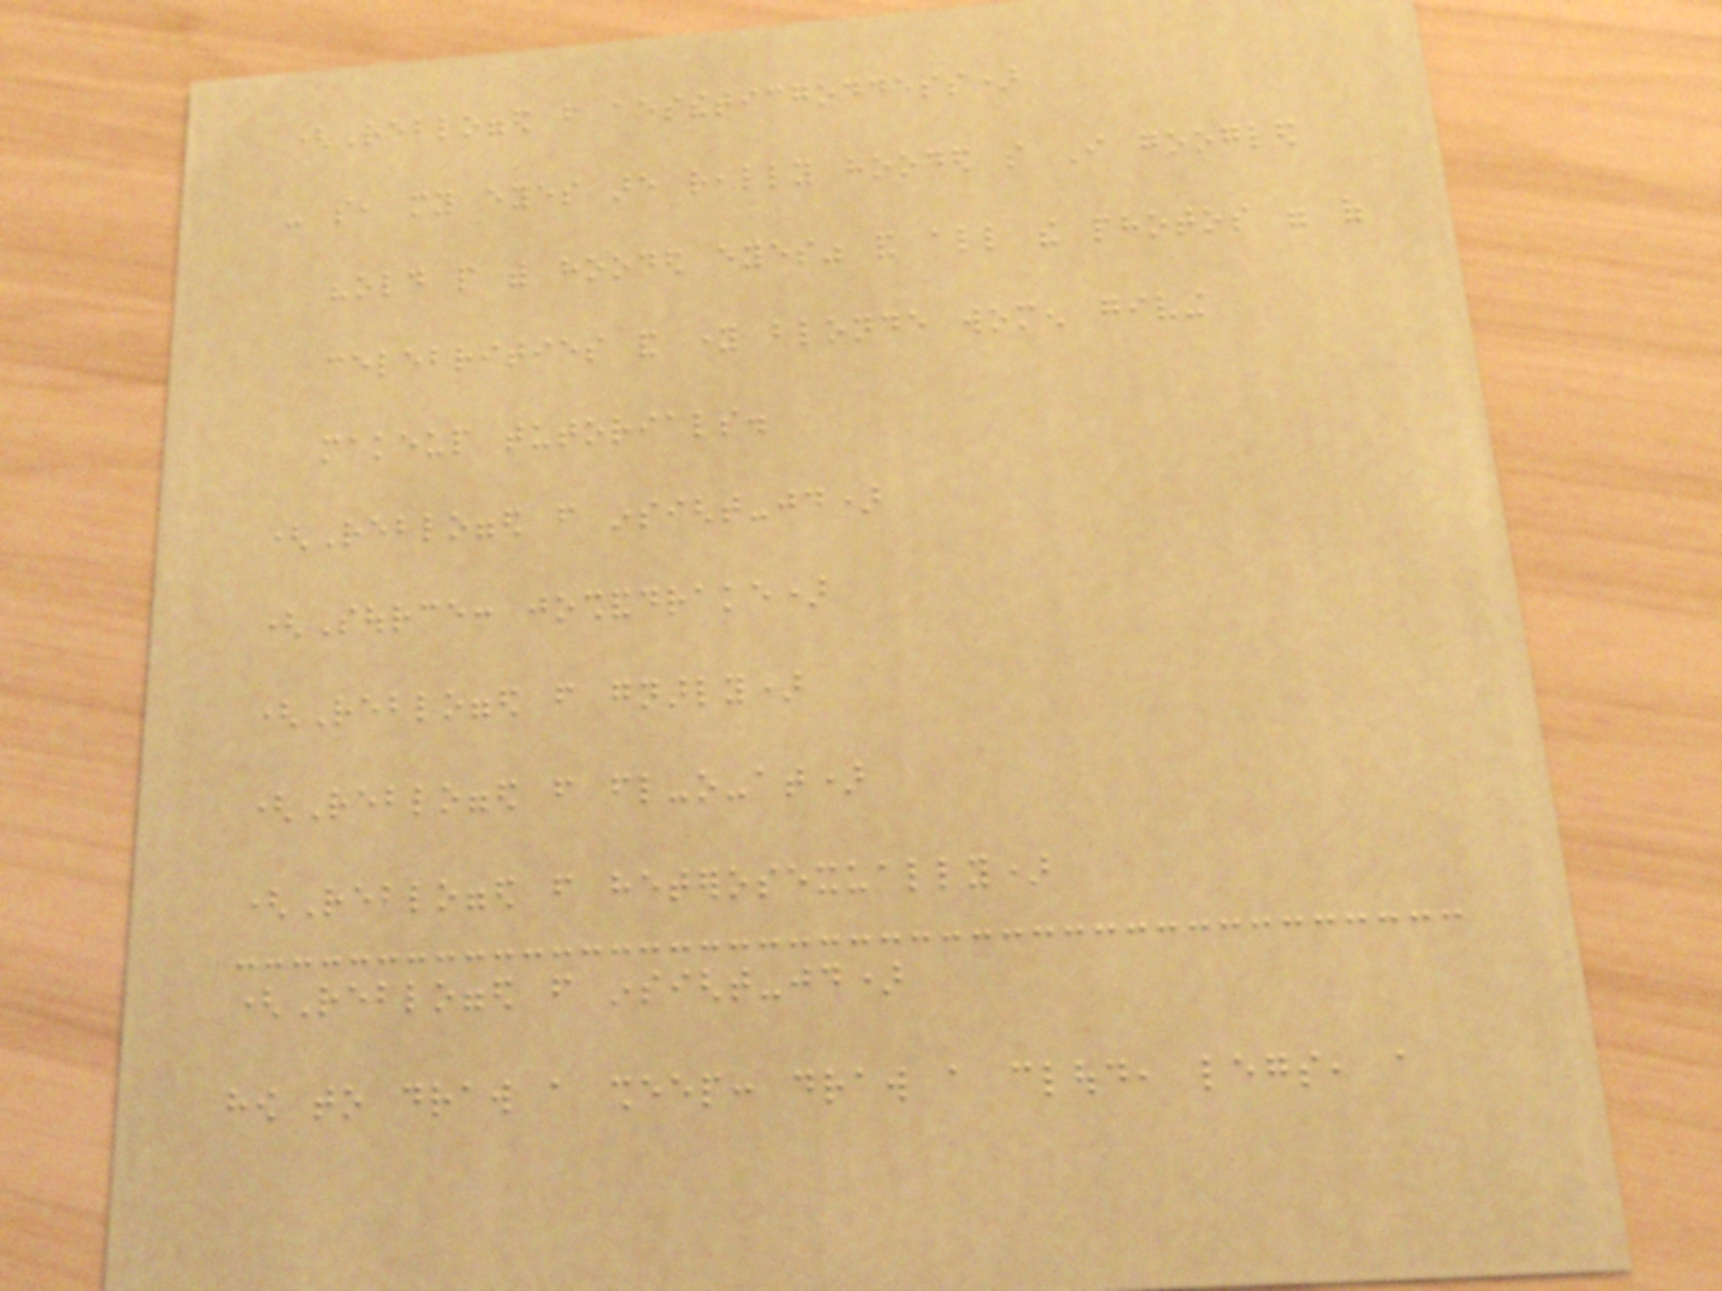(Reblogged from aestheticgoddess)
- so, my eyes are really hooded so I googled
"old people with hooded eyes" and all the photos were of
celebrities and young blonde women giving
makeup tutorials.
(Reblogged from insight-jd)
(Source: joshanddrake)
(Reblogged from gnarly)
(Reblogged from fl-o-at)
(Reblogged from heterosexually)
(Reblogged from insight-jd)
how to draw a sheep: draw a cloud, legs, a
